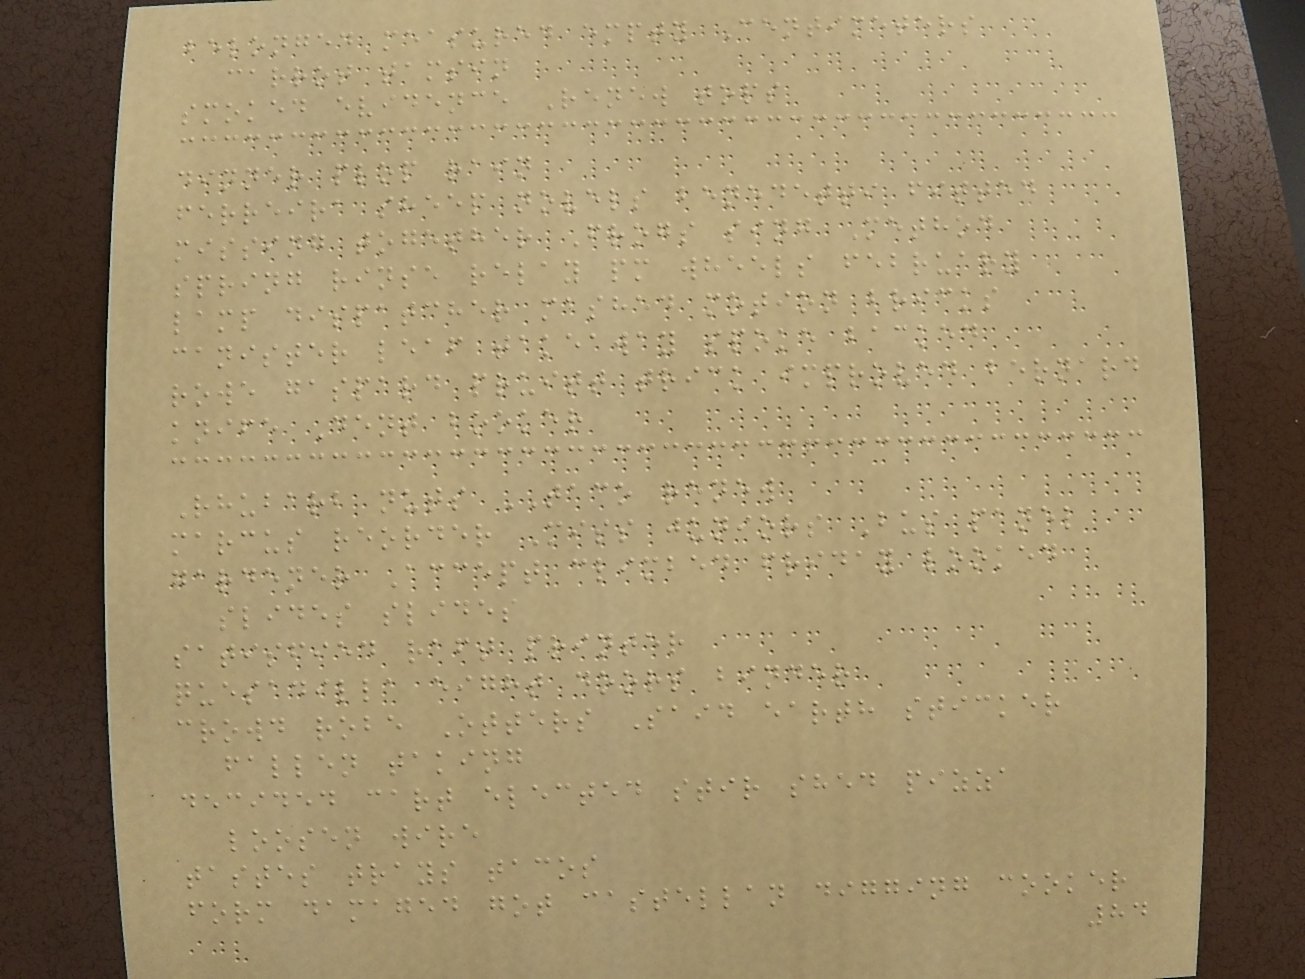belonged measured empty Centimeters
carrot tamsin
smoked evidence Renew tops
dinner plop rain
ferreira sheep novels benedetti fitted
missing together Frogs sing Method
spring rinse relay pm wheels february
lamp dispatcher mashed motion bricks
canister leaf takeaway spoke backed
rowe gaspard pruitt trick improved bernard
knife Dent booker
Rhubarb nuts TACO renew
marcus reorder Miss juniors Bus panel
gardener Accept climbed friday looked
slides slides
satisfied raft printer
quesadilla eight doors binder
crowd robe Otters Said earth sticker
fallen taking
decided cart elected stir shed pizza
loosen wire
tastes trays tacos
form damaged got castellan digging cooker
84
